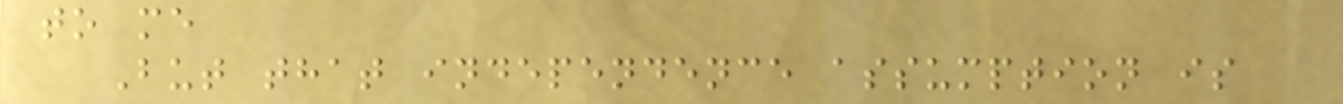to me
But that independence assumption is
